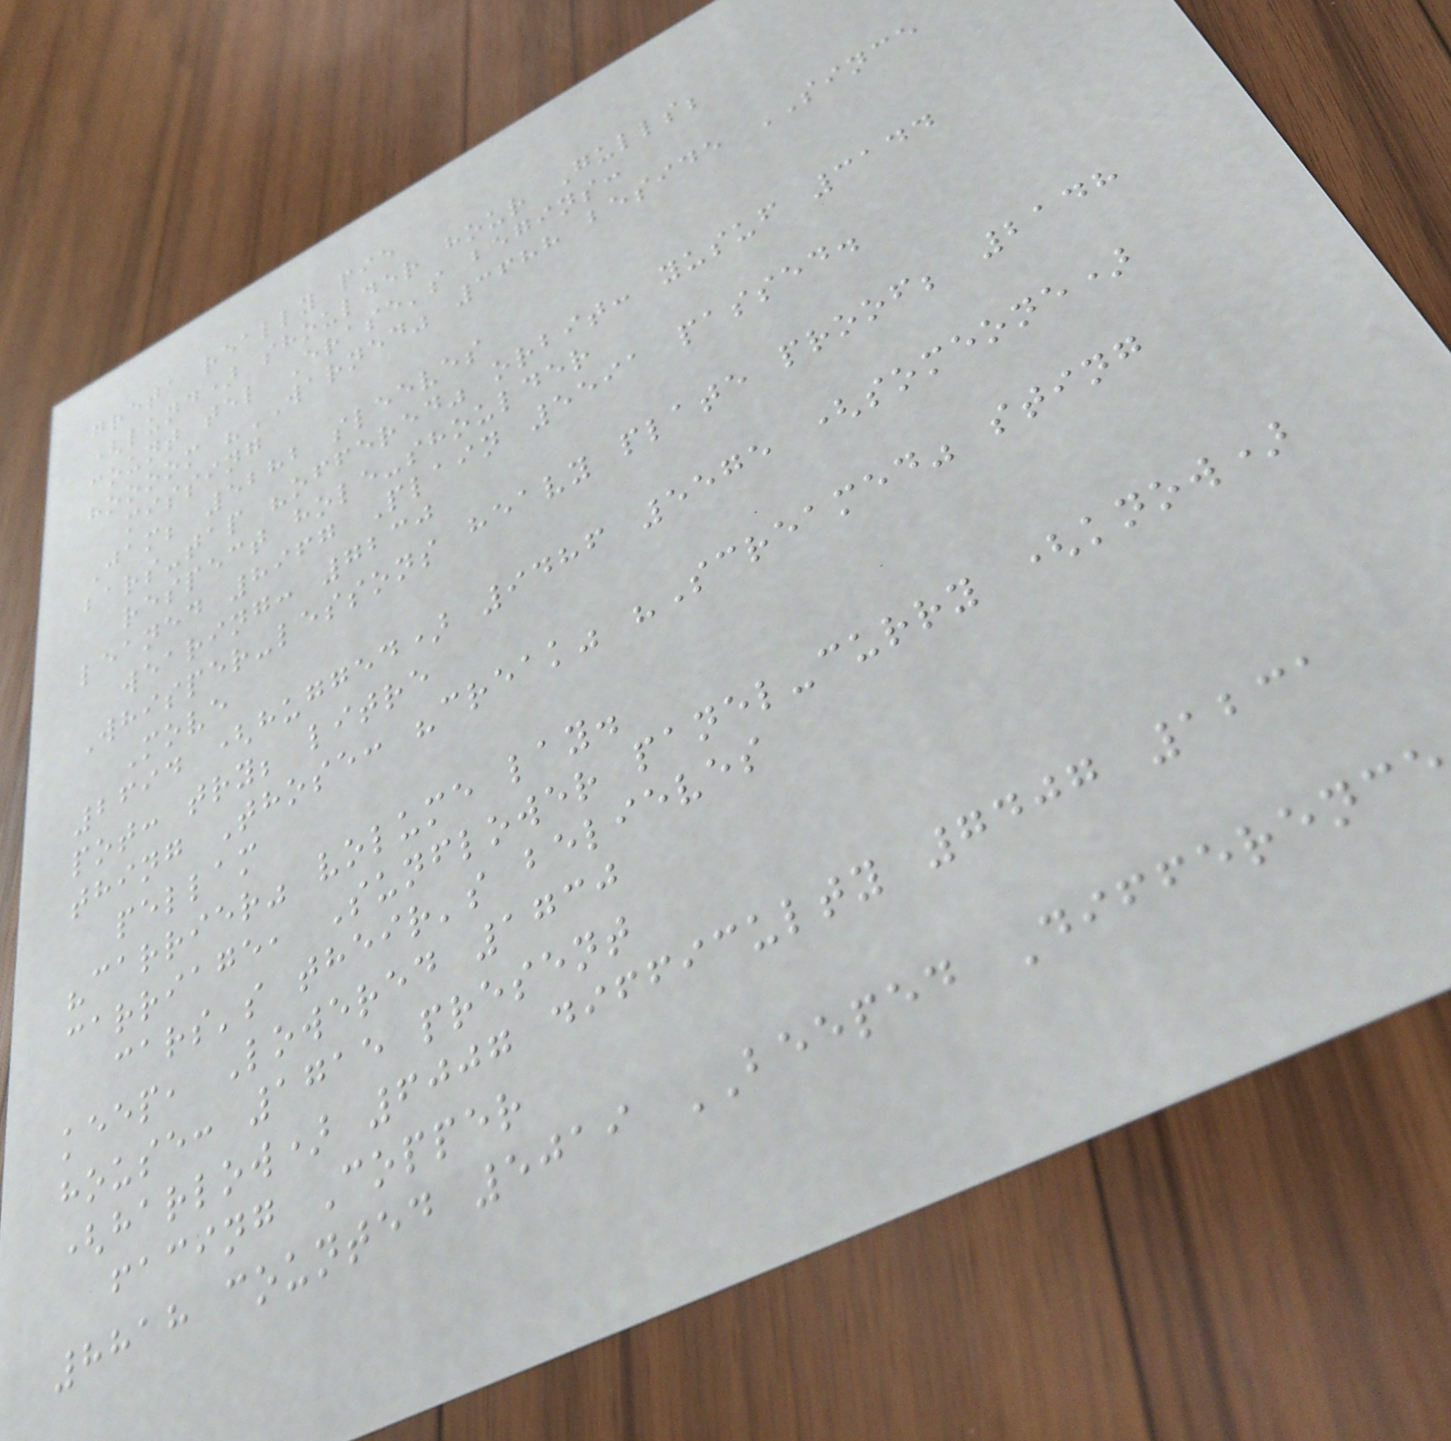greta really pie
(lund) shoulder hour Gulls;
count tel Erase's begins:
hoooom "WARNED" 3688 beside SINCE
missing
Jam; 5282 sleeves
bars-tap "offered" orbit: yusuf 3144
respect hole-shoulder
leaned 8967 Plain 5591 passed.
wearing: 7230
Whisper-lessons heavy plate proof; 2148
Move
2694 (hugged) 9486 5575 (someone)
pot: try; litre
thing Those: "creak" "Screamed" sting
pellam
"carrier" volume lay.
carriage, Sunflower panel-curry (know)
cars's their's believes
keep, Lowered 1730
house: 1715 present
(harlow) 6007 difficulty 7407 1231
facing Copper
8818 counted 5019 BEEPED Difference
